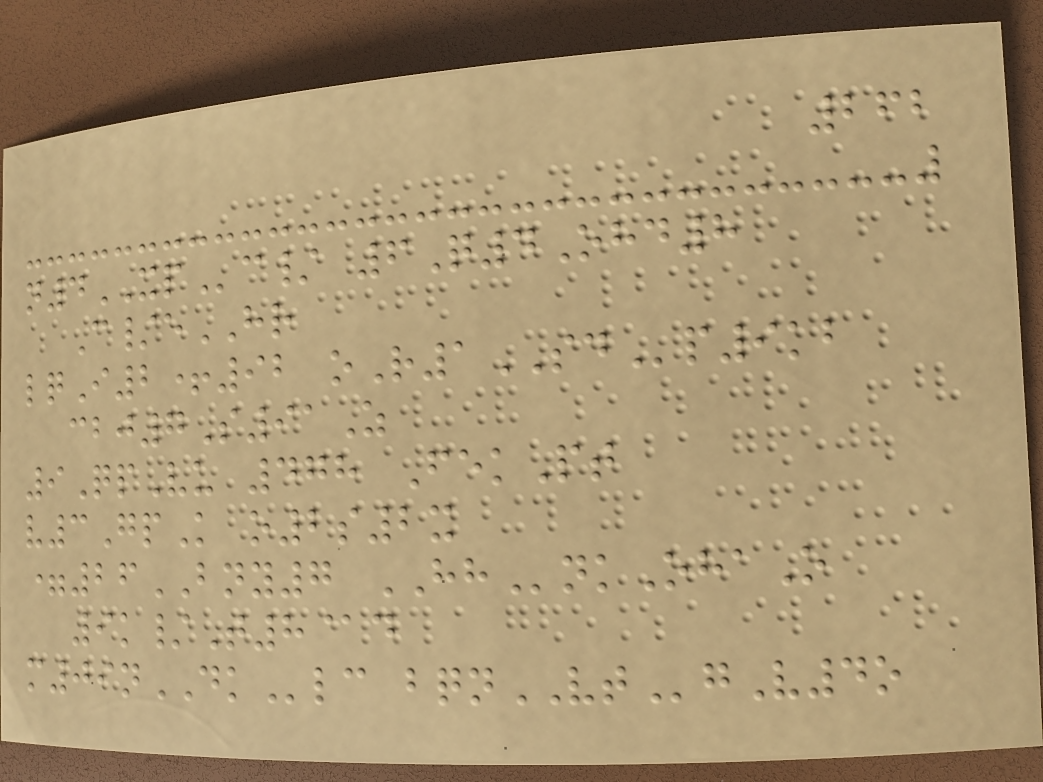262
n4XPc/ 6Q4Ohd8
C/eHR
lqI2+92 oR1SDp9kb
cbj7S91Z
9QpVu 478 FekPt
v3GpK o2s2x
=26BNY7 HHnkOhaO
9k/T8@d
m09nDKlc bqnVTgV4o
